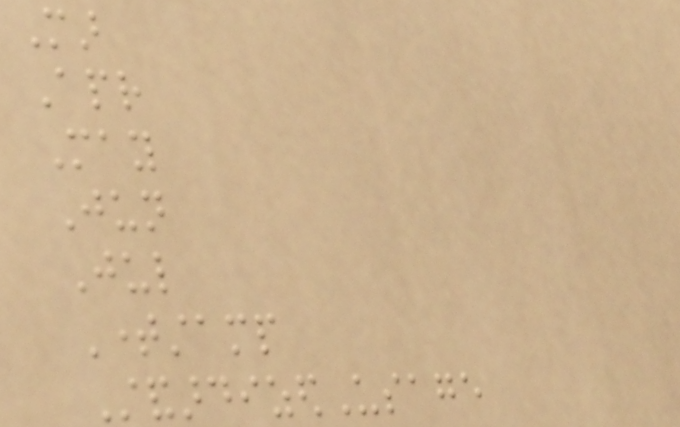Mar
Apr
May
Jun
Jul
Timestamp
StandardizedUsage
